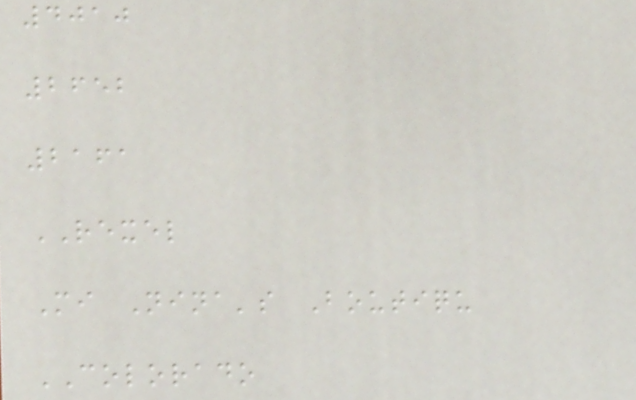4010
2652
2161
REXEL
Mi Nina's Boutiqu
COLORADO
